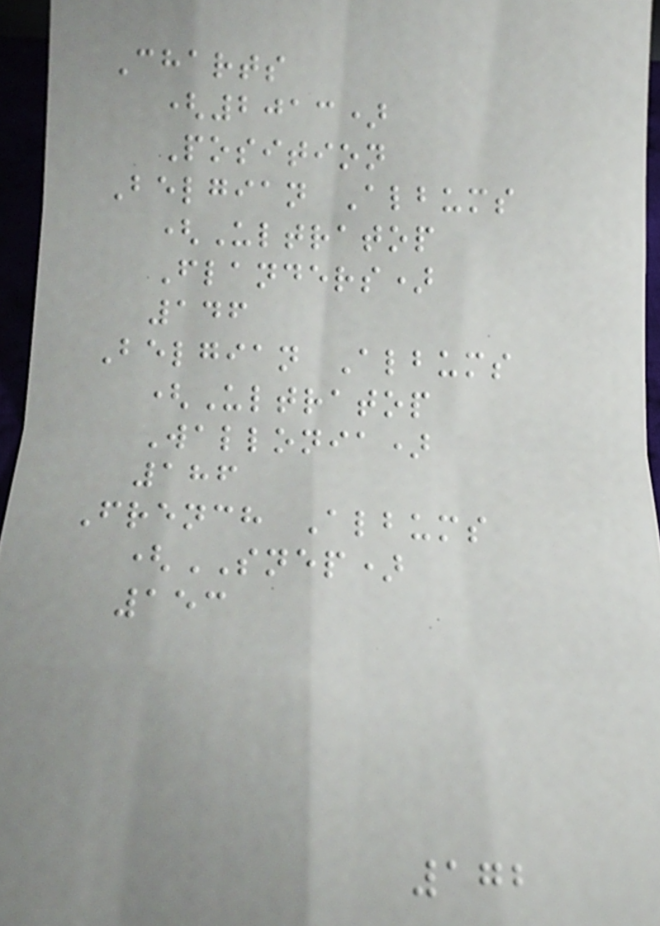Charts
(2013)
Position
Belgian Albums
(Ultratop
Flanders)
146
Belgian Albums
(Ultratop
Wallonia)
186
French Albums
(SNEP)
153
172
